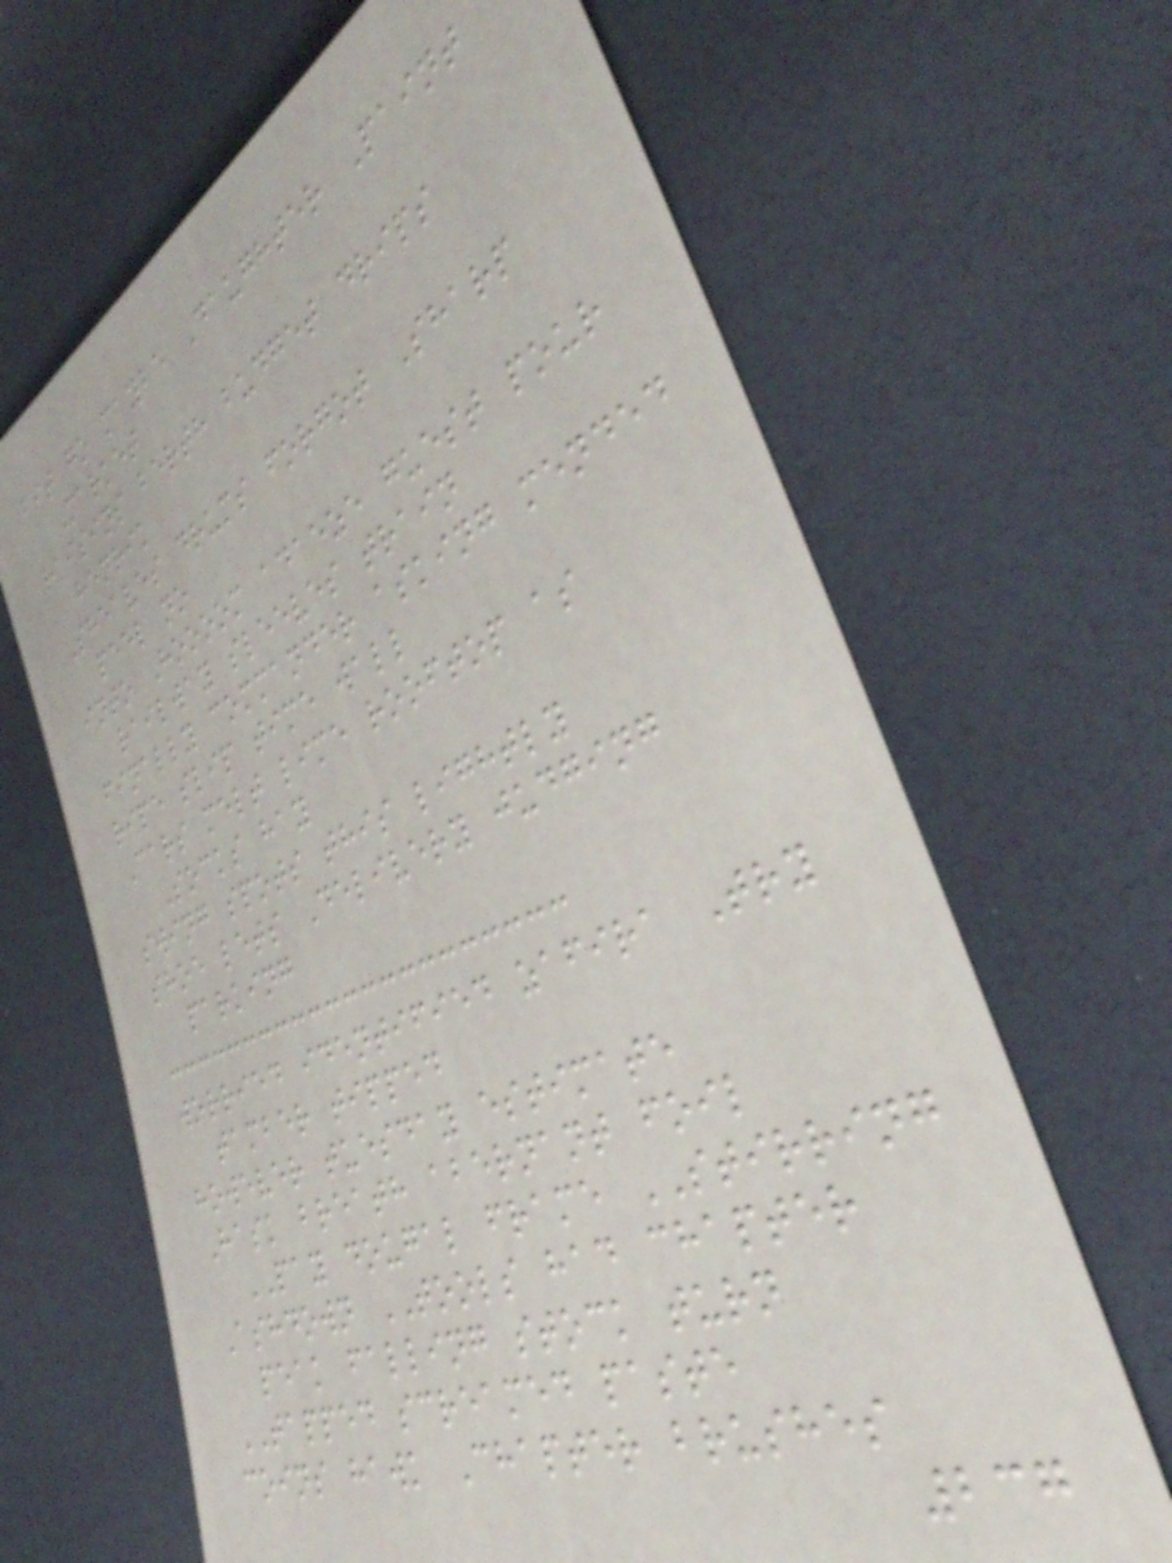bit go maybe Daughter Paint
Market
raisins berth budget drips
henrik
Sheaves drums forgot Sharp
peel no
into Hoooom adaeze guest pour
railway sleeves train
finally commander asking mended
ripe slip time wall
Cars melt lime rooftop as
Socks hay
swing spots this lightly
shoe lets Delivery judging
parking
worried identified zafira Try
tamber tipped
however tuesday estimate
Hask breath abernant foil
PAY dougal frame STIRRING
Ashdown TOOLS had chapter
peak falling stock turn
TAPPED screamed paste
coins hawk Chapter brushes
237
